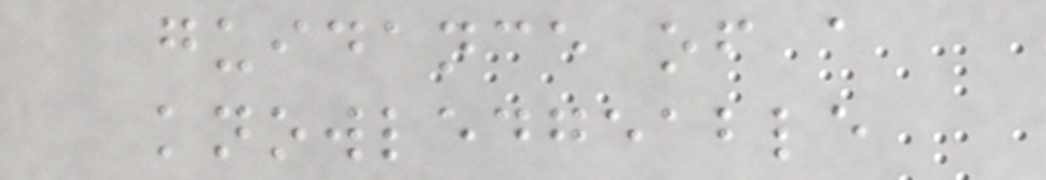guidance of a
knowledgeable
